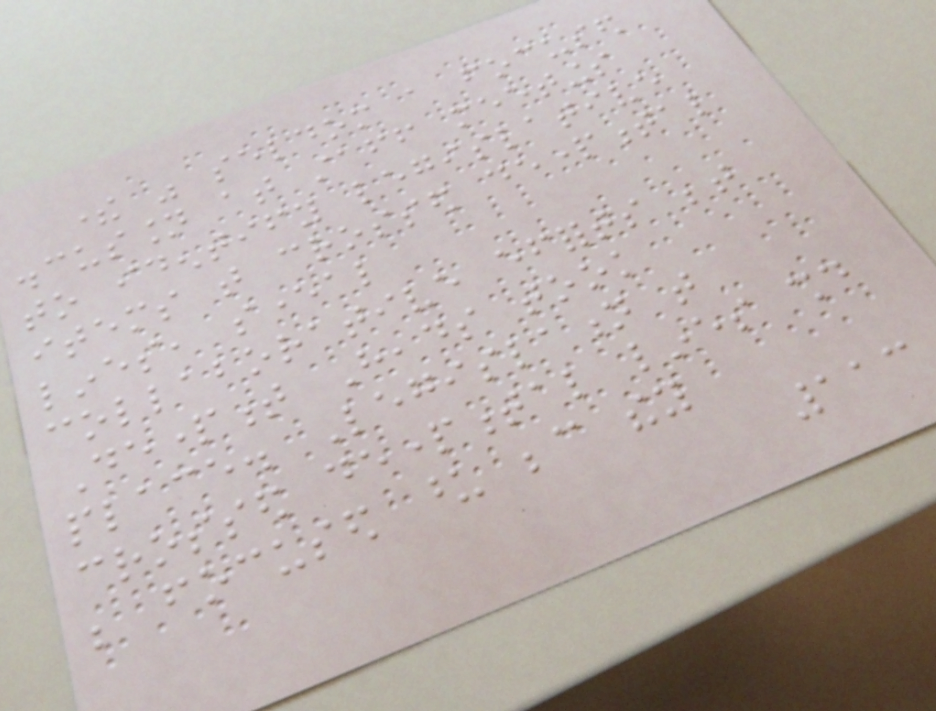there was seldom a focused
discussion at staff meetings
to identify legislative
items that crossed departmental
lines, several
collaborative efforts between
Department Heads took
place. Legislation that
crossed departmental lines should
be focused upon because they
113
